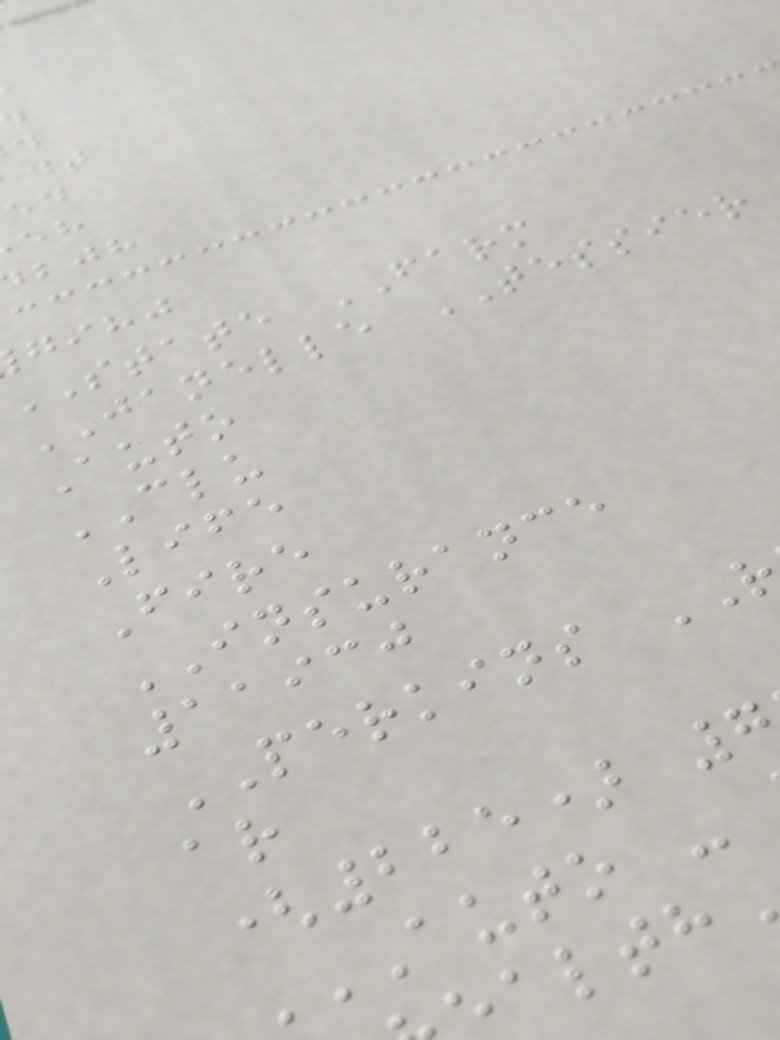gihj
STATE FARM
JANELLE TESSIER
Auto
CLU
Life
Fire
INSURANCE
11930
PERKINS
ar
(225)
